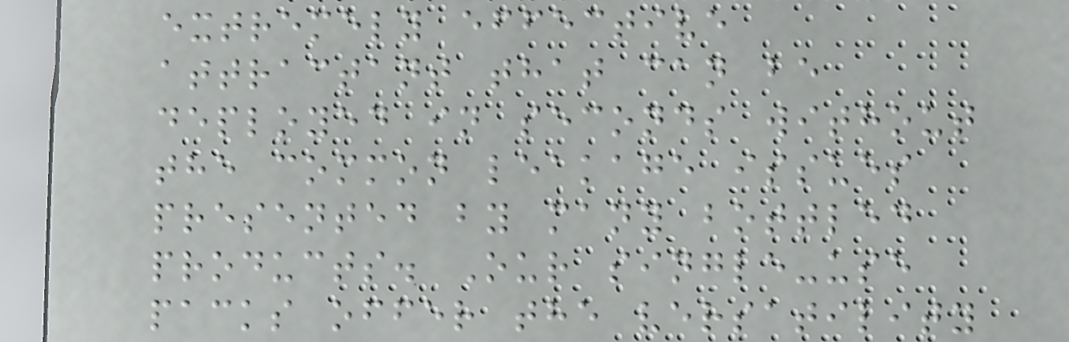extremely effective
attractant that can be
deployed in seconds without
the common leakage issues
presented by many bottled
products. Our single-use
packs offer the versatility
